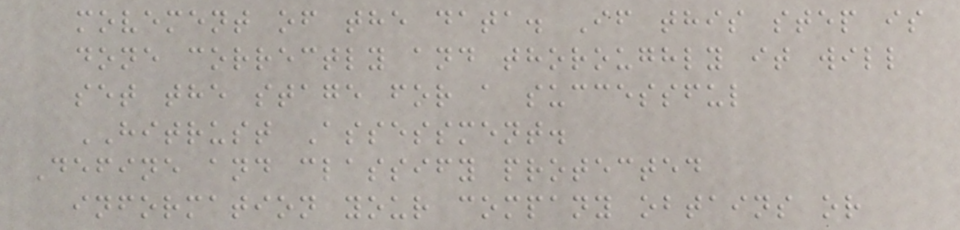movement of the data. If this step is
done correctly and thoroughly it will
set the stage for a successful
HITRUST Assessment.
Define and classify protected
information your company obtains or
